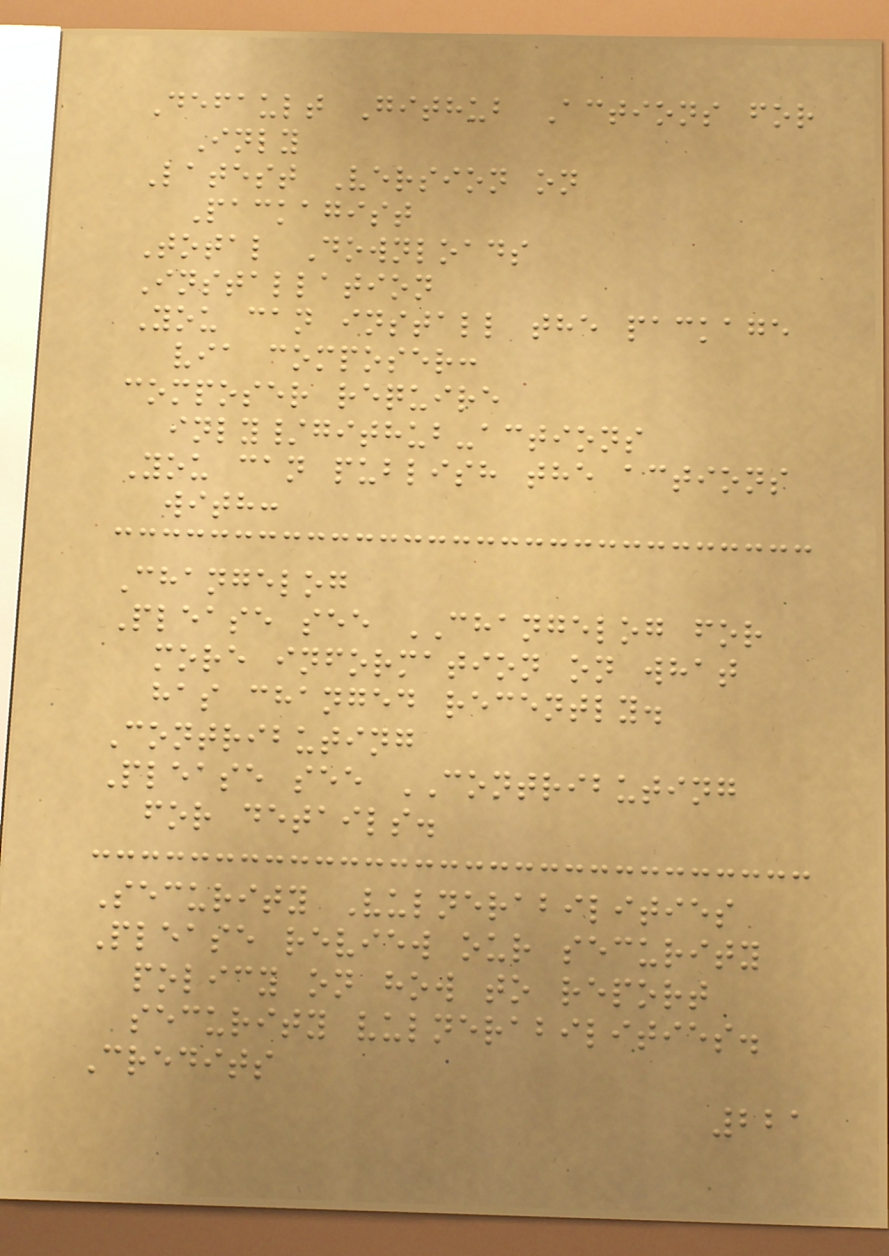Default Github Actions for
Inly
Latest Version on
Packagist
Total Downloads
Installation
You can install the package
via composer:
composer require
inly/github-actions
You can publish the actions
with:
Changelog
Please see CHANGELOG for
more information on what
has changed recently.
Contributing
Please see CONTRIBUTING
for details.
Security Vulnerabilities
Please review our security
policy on how to report
security vulnerabilities.
Credits
221
